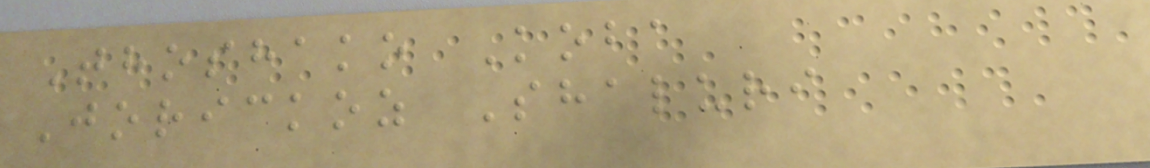Thoshako Koba
Jorickoz Shaluri
